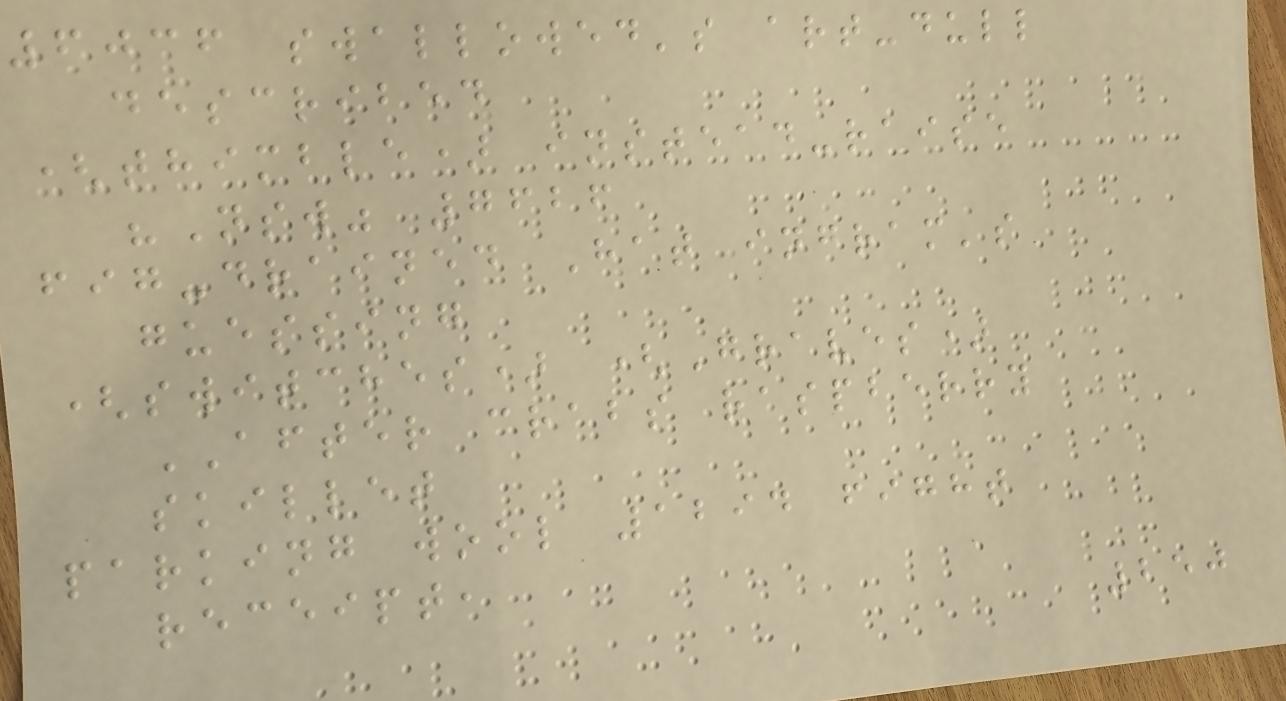6036 swallowed's art-dull
described
(thimble) instead-raise
"Nsw" 7626
fig-drained Hat ingram's
guessing
(switches) (Graves)
AFTER crabs raspberry
skillet
parking wool 1294 fight
receipt,
250
